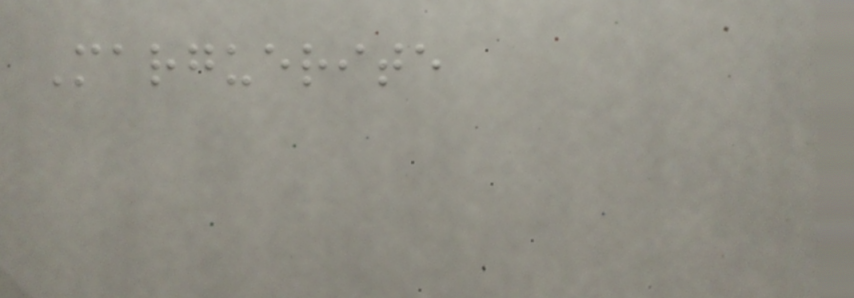Marguerite
